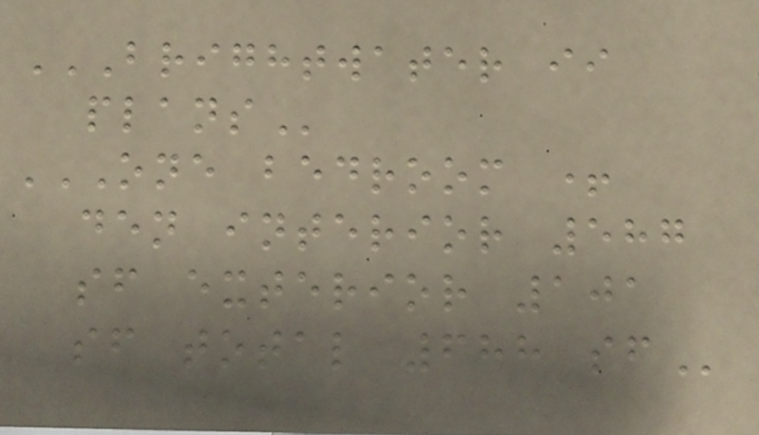BRIGHTWATER II
PLANS
ONE BEDROOM +
DEN INTERIOR 587
SF EXTERIOR 101
SF TOTAL 688 SF
